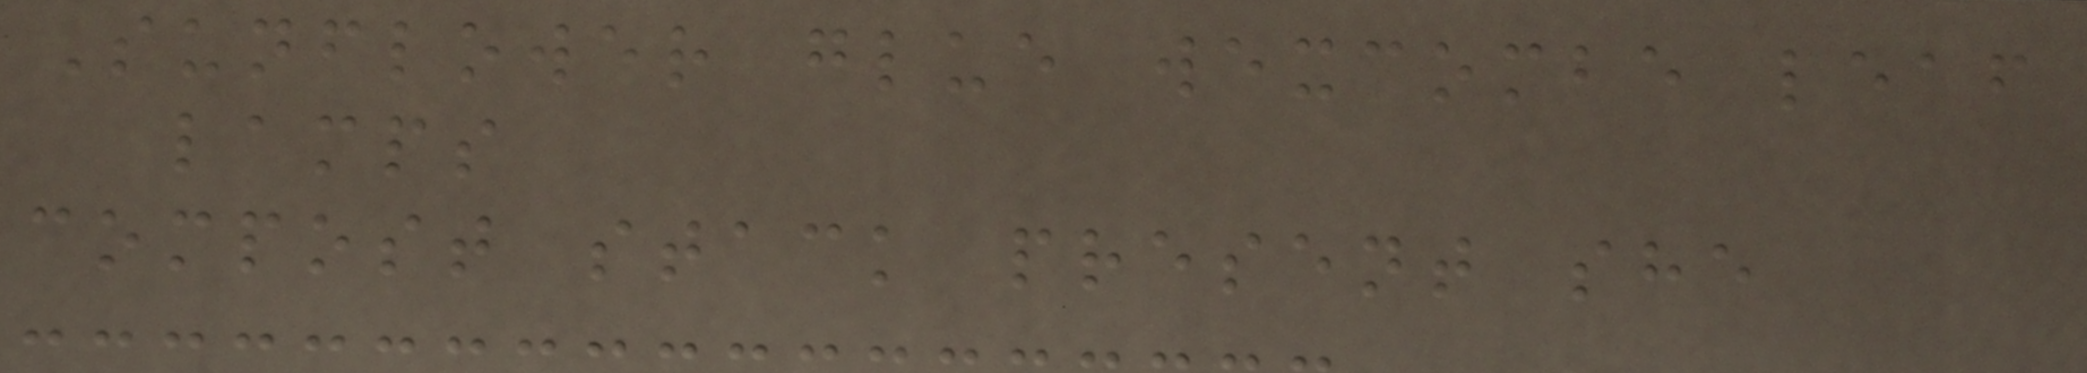Sunflower glue wexcombe leaf
lamps
compost stack present she
